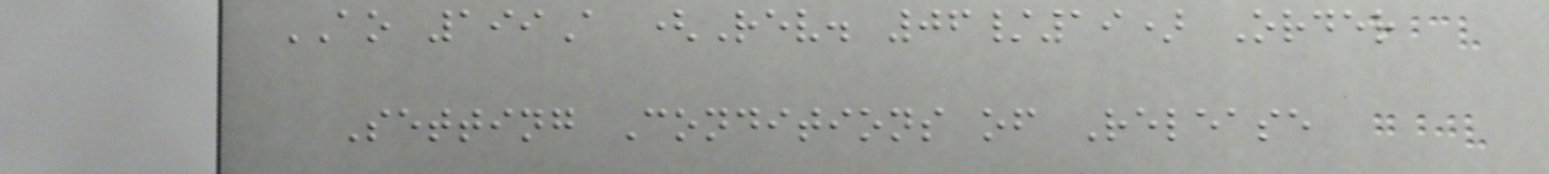AO 199A (Rev. 06/19) Order
Setting Conditions of Release
